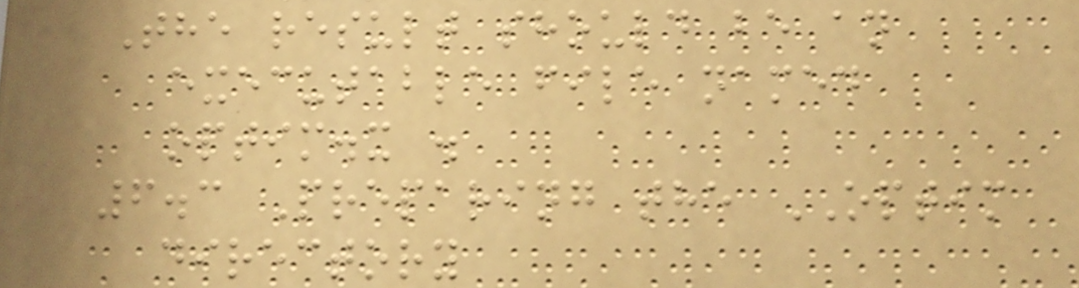The result should be an
executable file named
optim.x .
6.3 Preparing the OPTIM
directory
